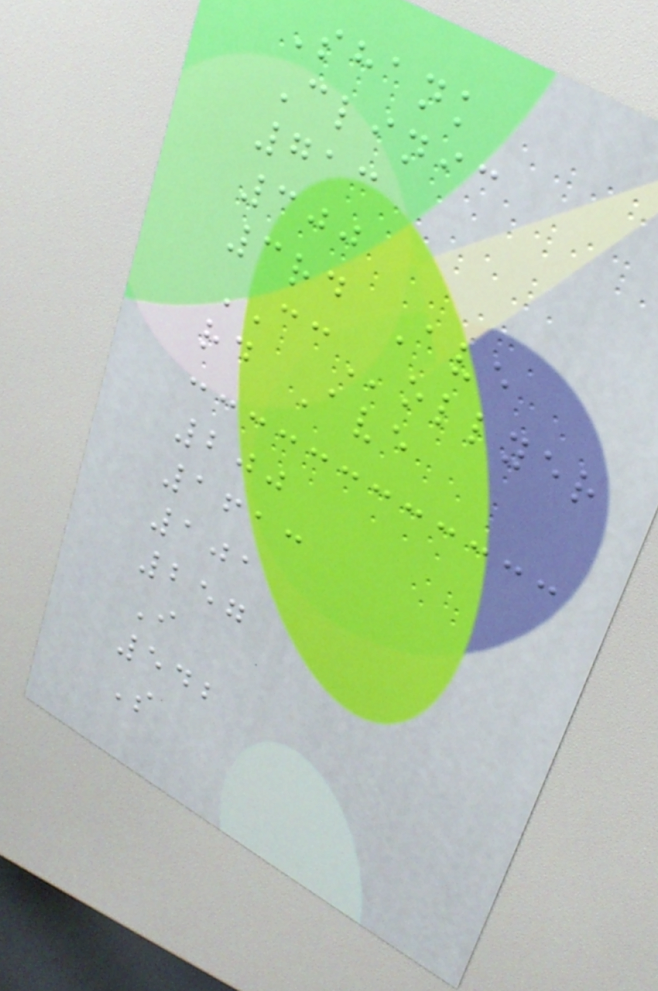Shank
Clinic
713
300
3rd Ave
CCollyer
rd Ave
200
1613
101
257
I
542
S
